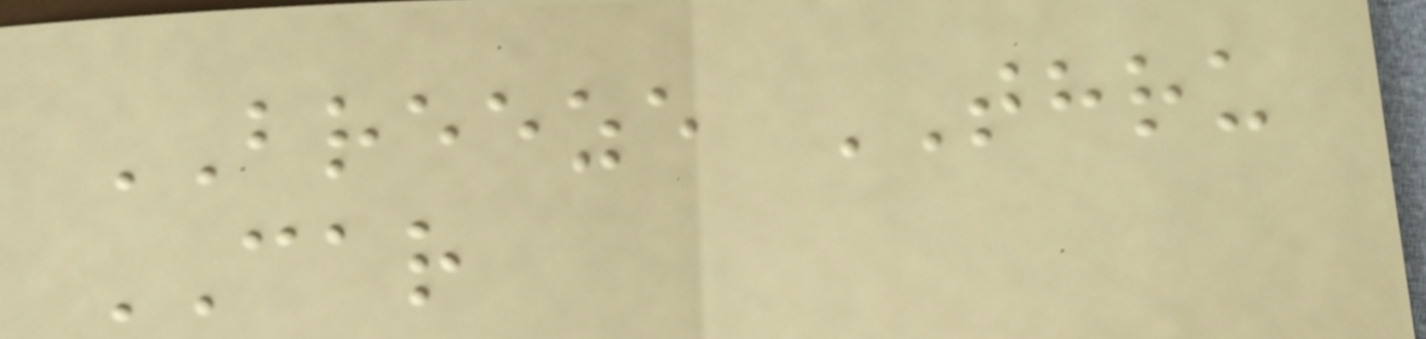BREEZE THRU
CAR
